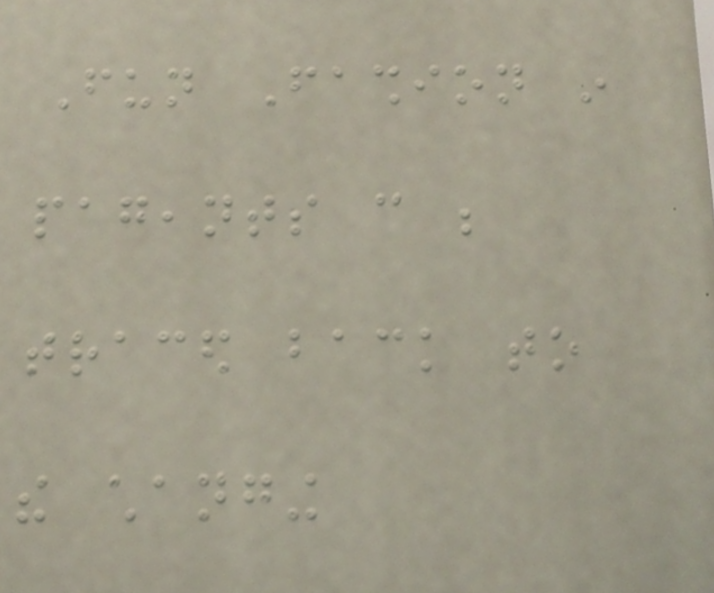Fun Fashion in
pageants can be
traced back to
the changing
